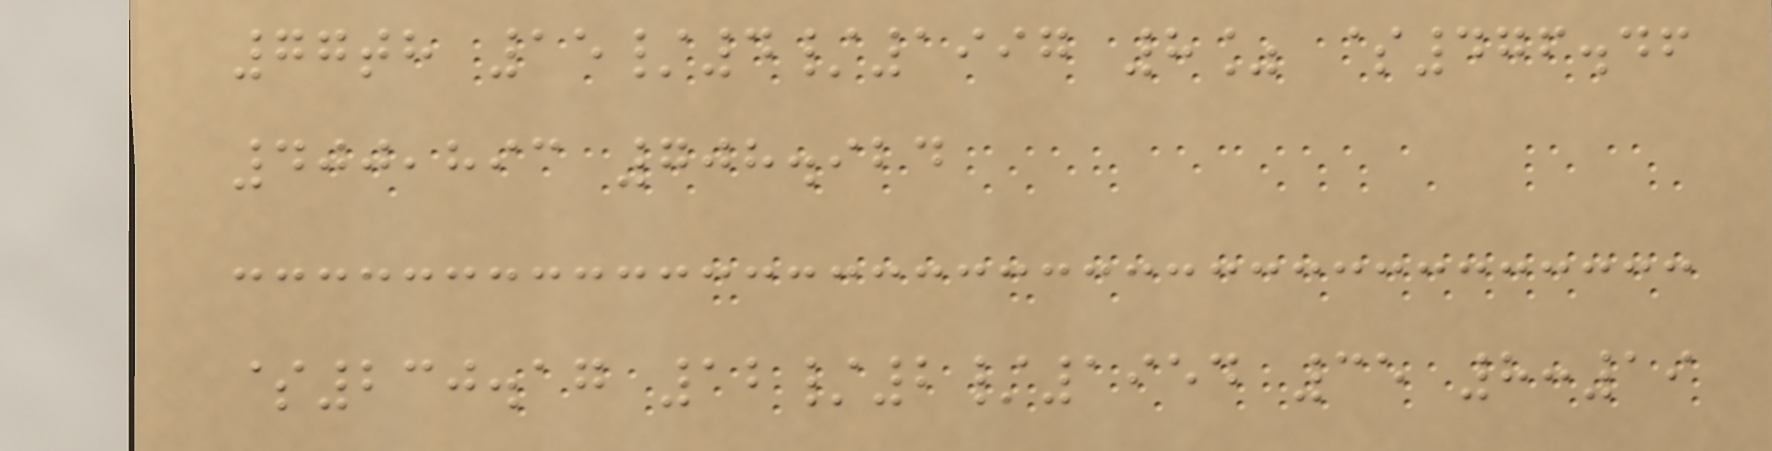77th 15/4/1997 8% $476.46
400,893 708.924
$230.17 12/2/1954 35 8:19
